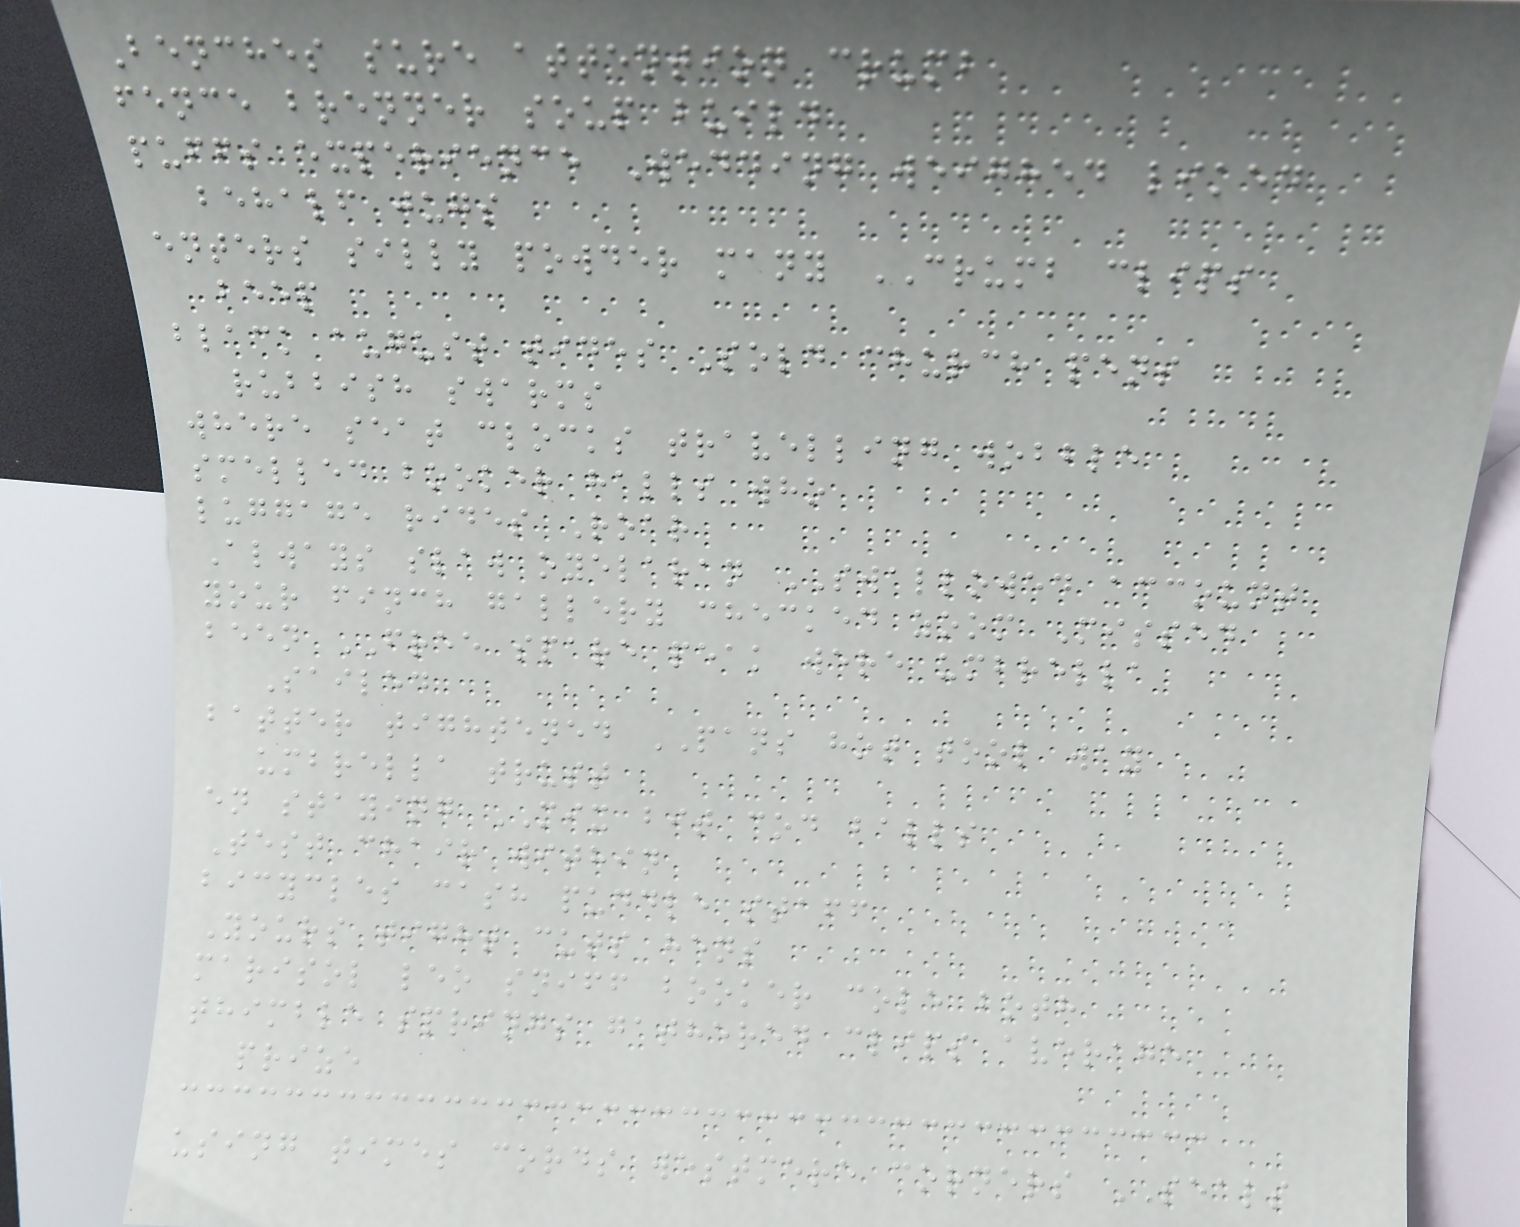Benches sure attention crumb
fence brenner soup build
puffs experience Wedding weighed liked
behalf jugs
enters silly powder many CRUMB clips
beep
black august tides Sold church pens
rubbish swarms
where seat clocks travelling wobble
smelled booker halls who
luggage rides Roar
Always slaw oyelaran SWALLOWED account
your finch gallery checked zoom Missed
been FREE spare peak were umbrella
Sailed
batter tightened PANS hot tool way
umbrella trust
en staying MIX bit cod balls
Test chair within
bicycles cash puddle staff
Yours tight cuts hens
marisol leo sniff booker cole both
thimble springs gathered clips average
prize
using times cords westmere corners SEALS
